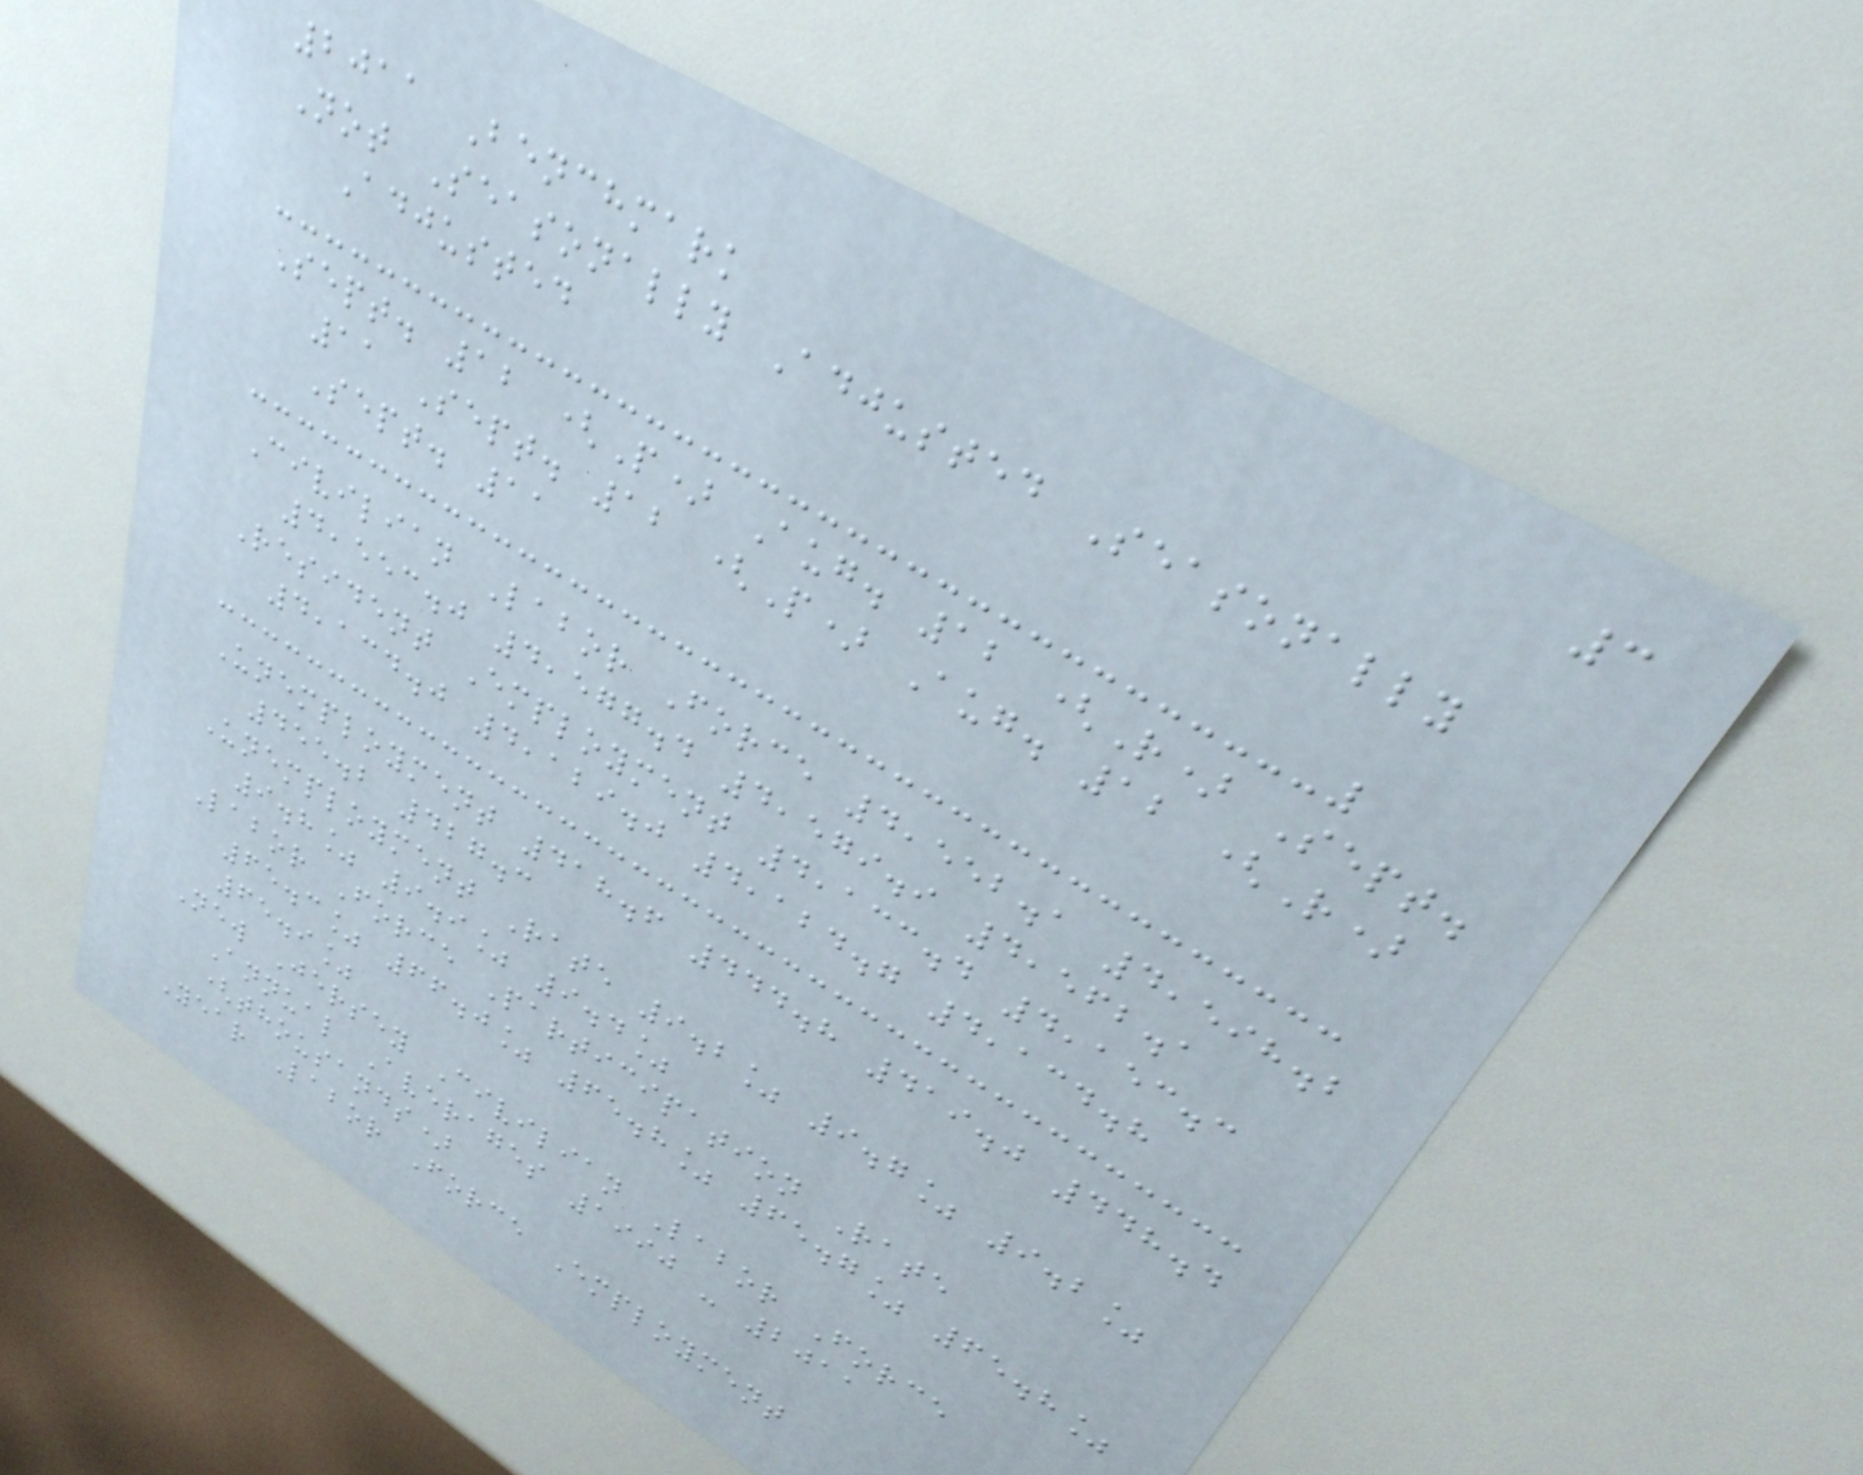3
2011 Benchmark
Not Seasonally Adjusted Seasonally
Adjusted
Sept. 12 (P) Aug. 12 (R) Sept.
11 Sept. 12 (P) Aug. 12 (R)
Sept. 11
Civilian Labor Force 4,552.1 4,598.2
4,553.0 4,577.4 4,579.9 4,562.1
Resident Employment 4,133.4 4,153.3
4,134.0 4,129.0 4,124.7 4,134.8
Unemployment 418.6 444.8 419.0 448.4
455.2 427.3
Unemployment Rate 9.2% 9.7% 9.2%
9.8% 9.9% 9.4%
Labor Force Participation Rate
65.3% 66.0% 65.8% 65.7% 65.8%
65.9%
New Jersey Civilian Labor Force
Annual Averages 1990 - 2011
(thousands)
Year Labor Force Employment
